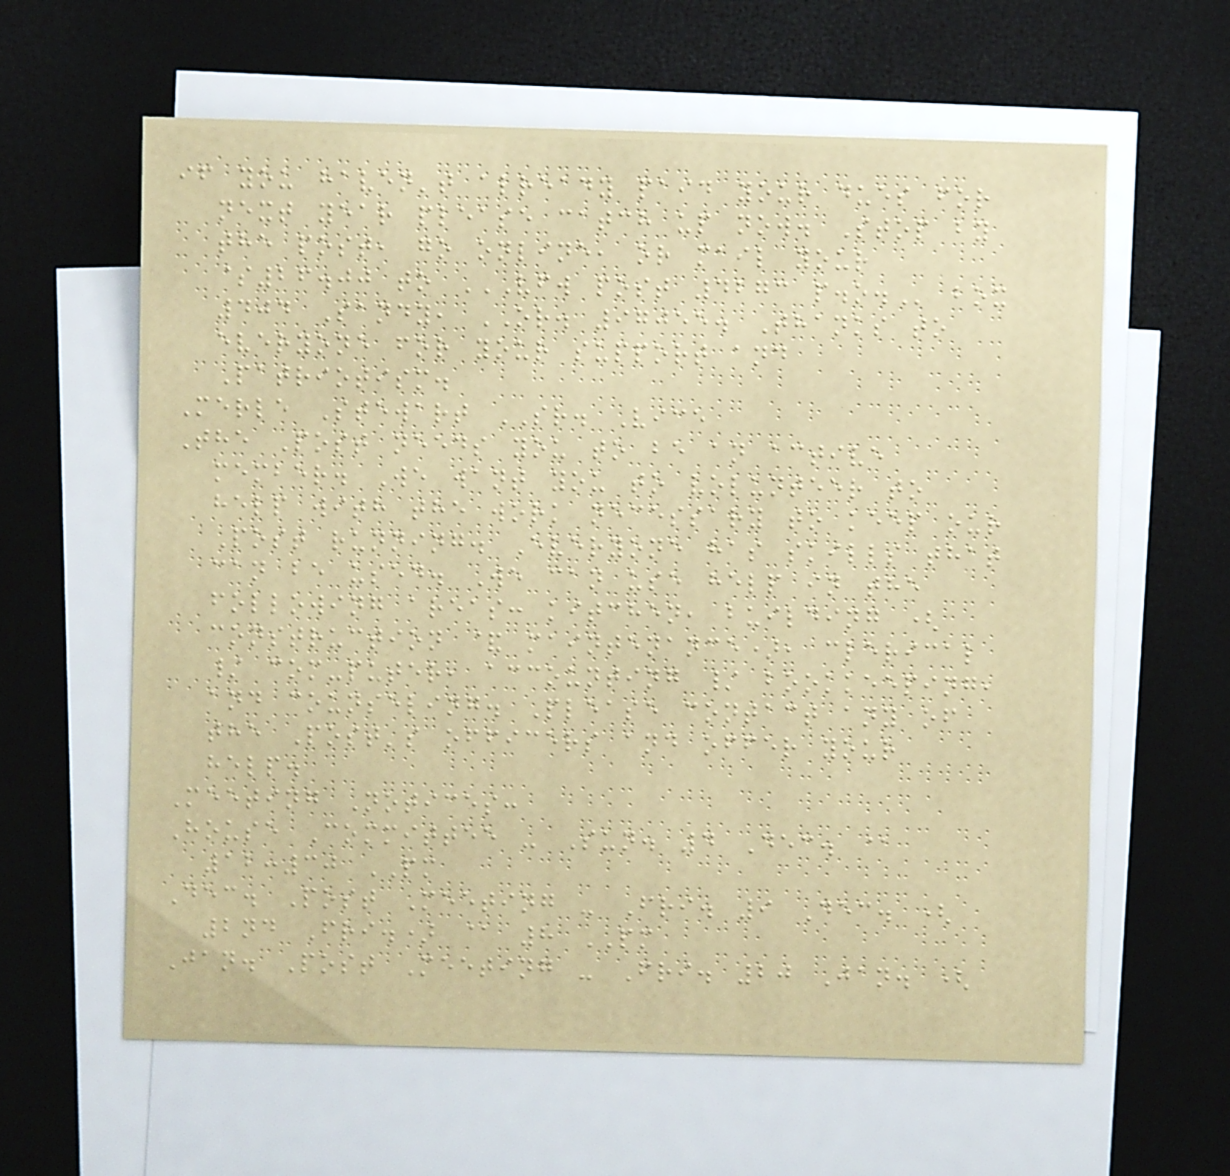if you haven't already paid your dues for
next year please catch up now. Stop by
the post, go online, or mail your
$26.00 to VFW POST 4273 P.O. box
404 Sandy, OR. 97055. Thanks to
everyone for your support and
Patriotism.
Merle Stewart SR. Vice
The Post needs you to be an active
member. We want you to volunteer to
help with the work necessary to keep our
Post running. Everyone has skills that
can be used. We can use help in the
following areas: kitchen, building (
construction & maintenance), clerical
/ com-puter, accounting / bookkeeping,
and counseling. Please contact any of
the Post's officers and offer your
help.
Meeting Notices:
House Committee - Sun. 4 Dec. @
12:30 PM
Dec. Post Meeting - Fri. 9 Dec. (
2nd Fri.) @ 8 PM
Jan. Post Meeting - Fri. 20 Jan. (
